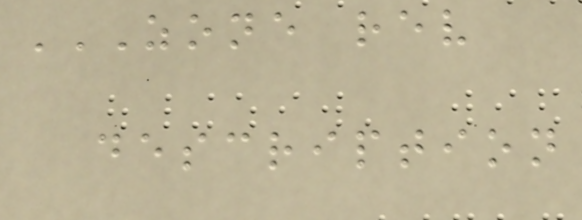ZONE REV
DESCRIPTION
